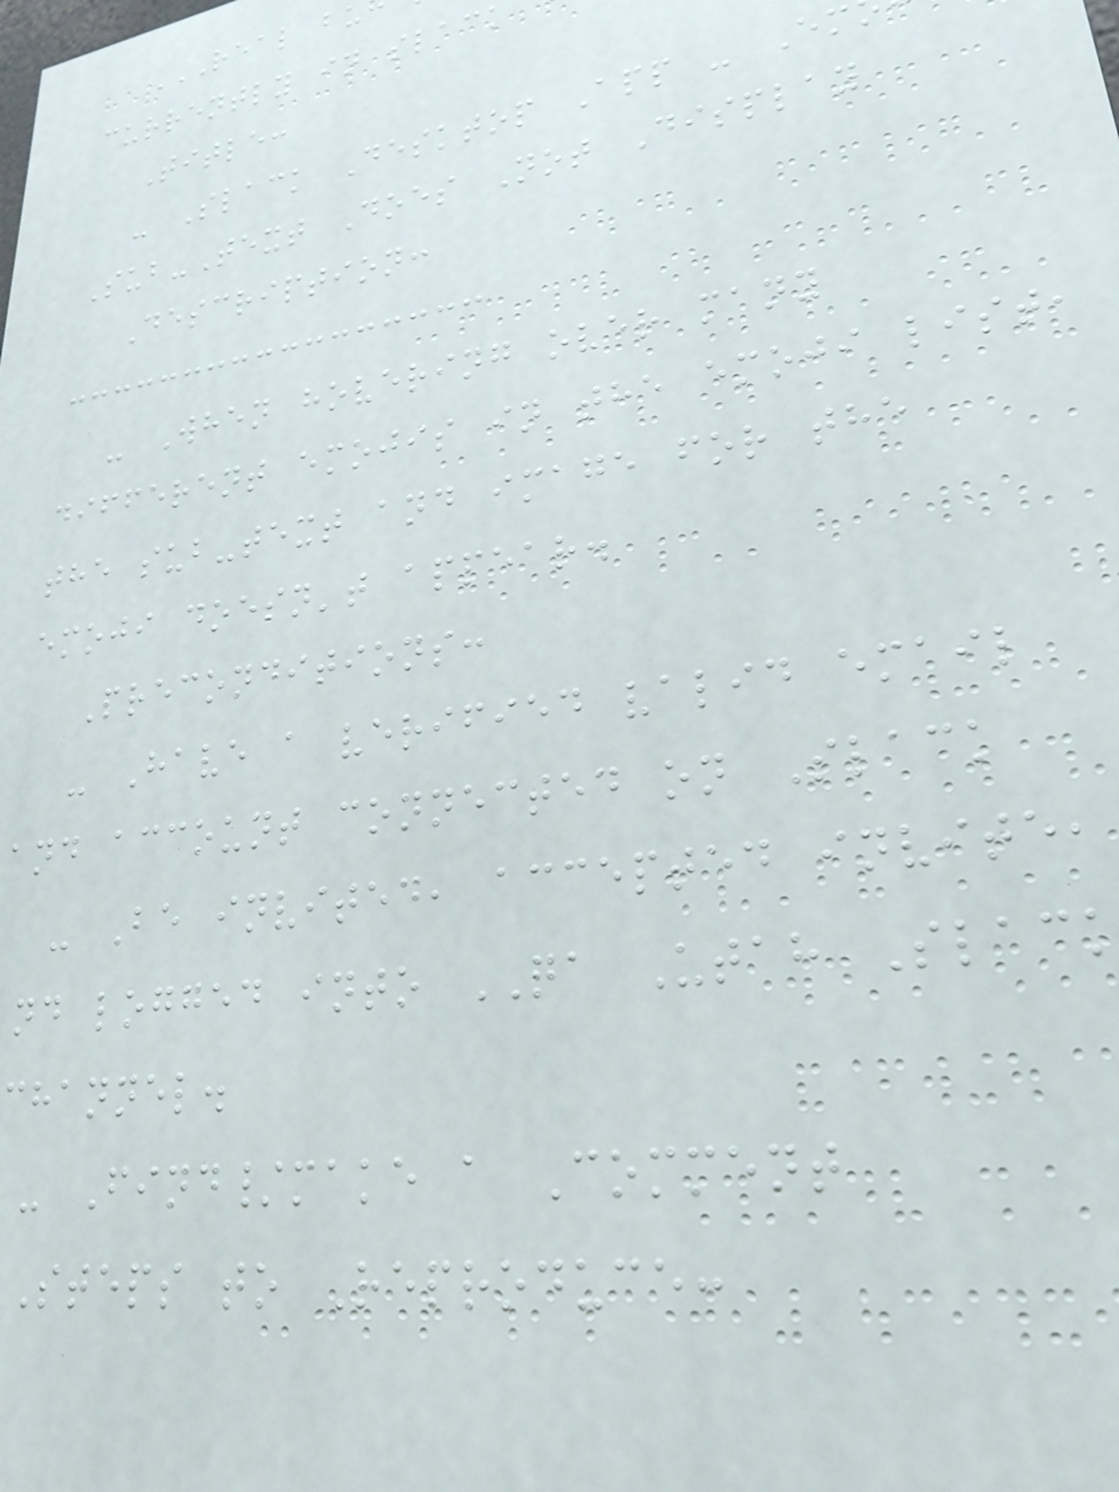currently in slack
Title:
- Slack Desktop App - Em
Sub-Text Does Not Display
Description:
- When hovering over many
different emojis in the emoji list,
the sub-text and image for the
emoji doesn't appear.
Preconditions:
- Have a verified valid email
and account connected on Slack
- Be invited, accepted invite,
nd logged into QA Utah Slac
channel.
- Find/make a Comment
Steps to Reproduce:
